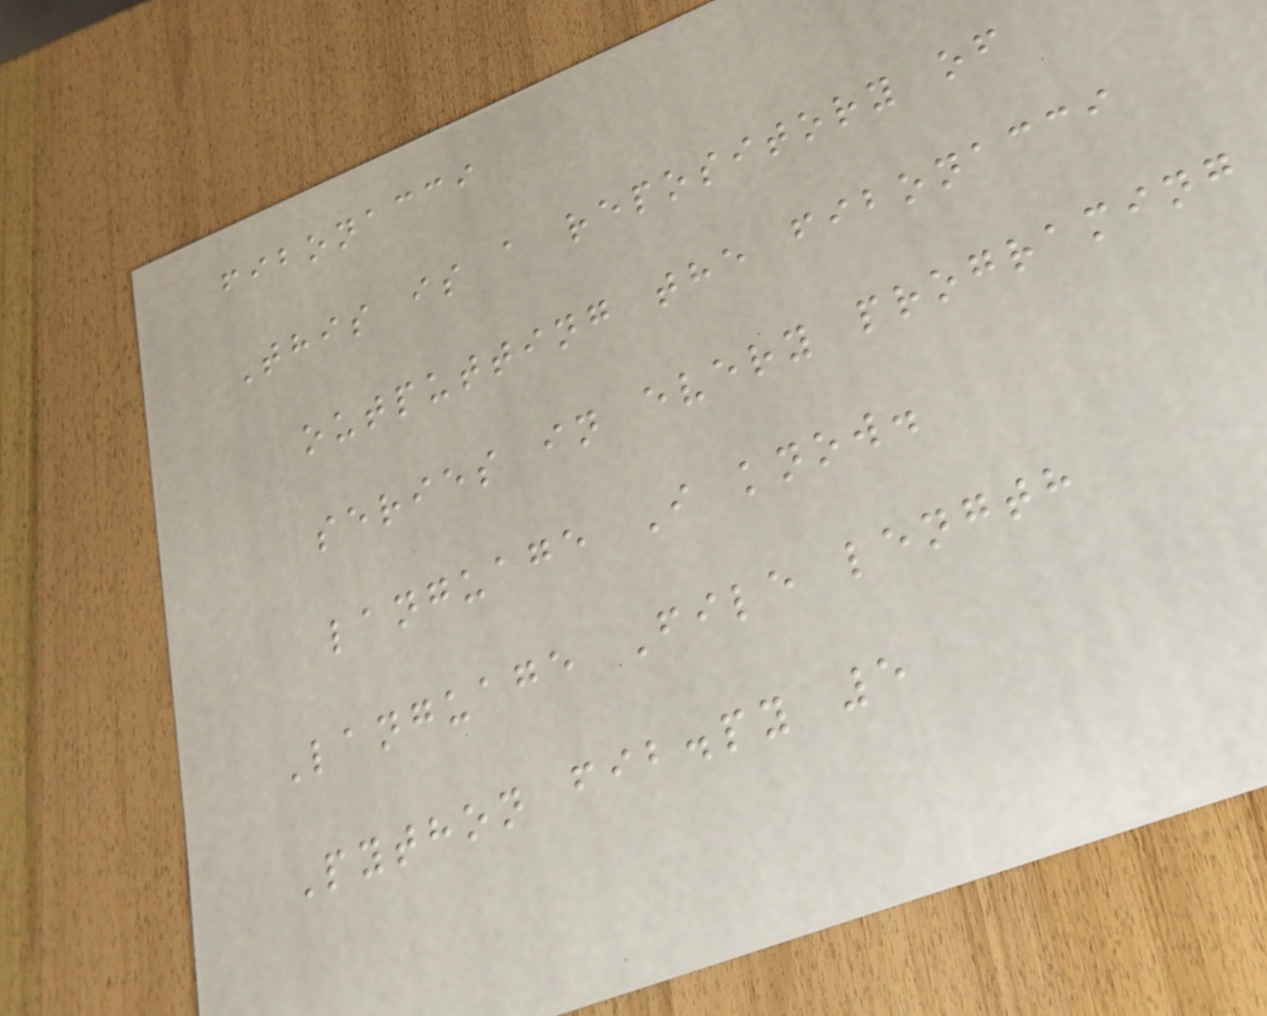fibonacci
This is a repository of
outputting the fibonacci
series in every programing
language I know.
Language File length
Python fib.py 5
